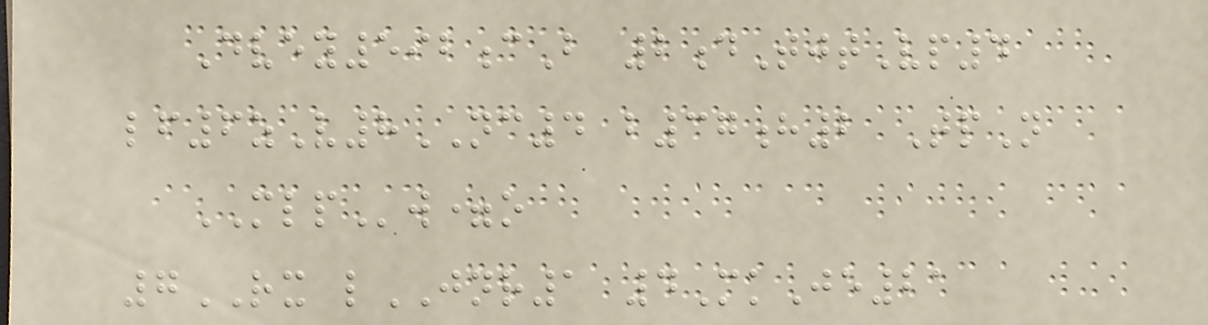Dvey592cB 2dTjtVp4
lf6zV8NC4 b37h2 TpN
MLPw=o
7RX lJNR1 4MkJe21
